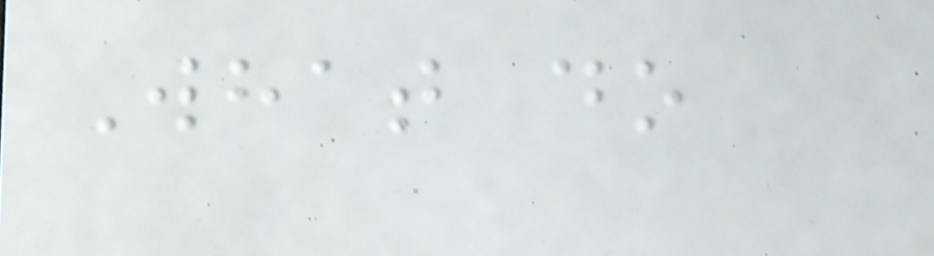What do
